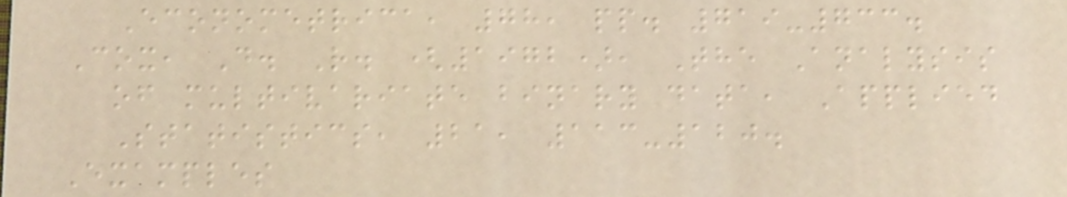Econometrica, 78, pp. 719-733.
Cox, D. R. (1972), The Analysis
of multivariate binary data, Applied
Statistics, 21, 113-120.
Examples
